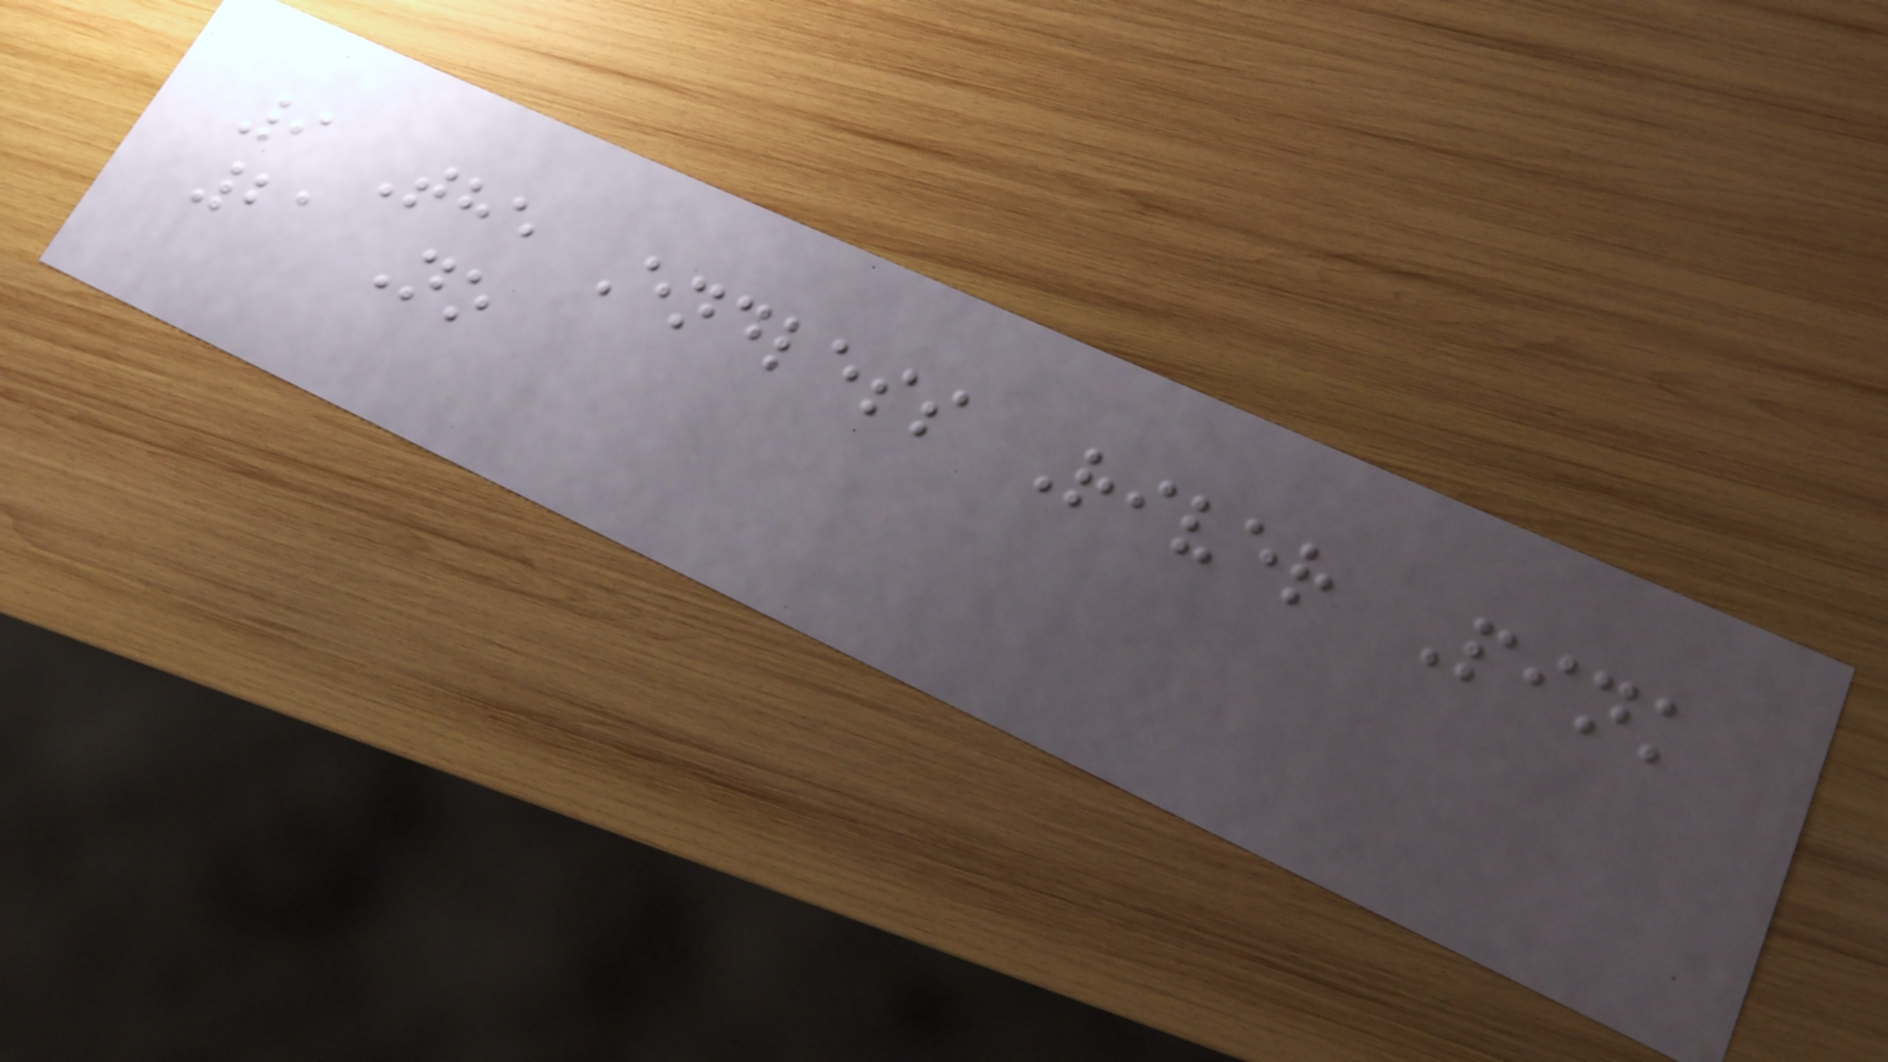9 The Endless River Pink
21 No
